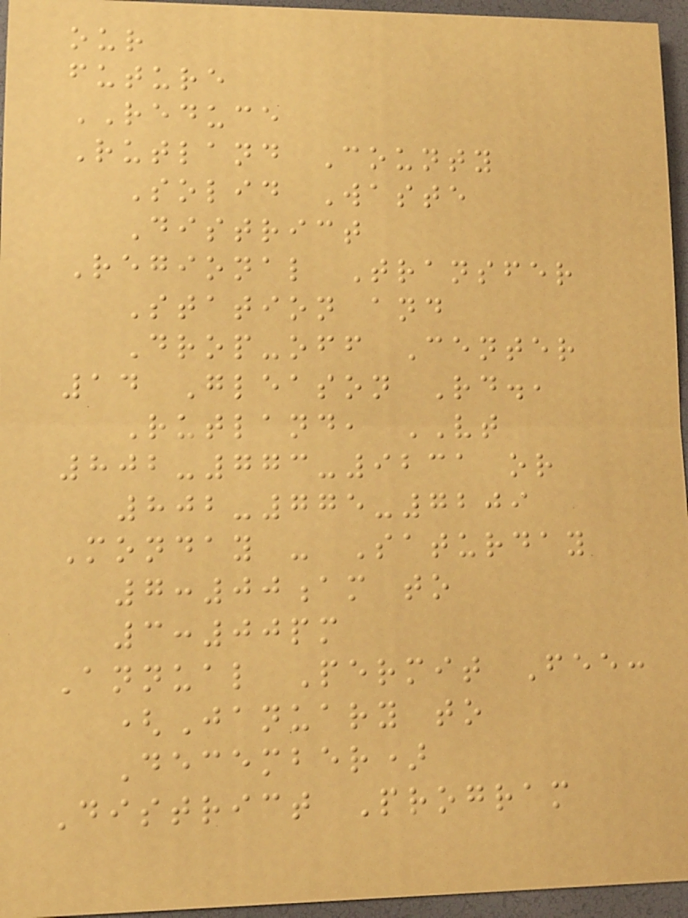our
future
REDUCE
Rutland County
Solid Waste
District
Regional Transfer
Station and
Drop-off Center
14 Gleason Rd.,
Rutland, VT
802-773-9231 or
802-775-7209
Monday - Saturday
7:00am to
3:00pm
Annual Permit Fee:
(January to
December)
District Program
